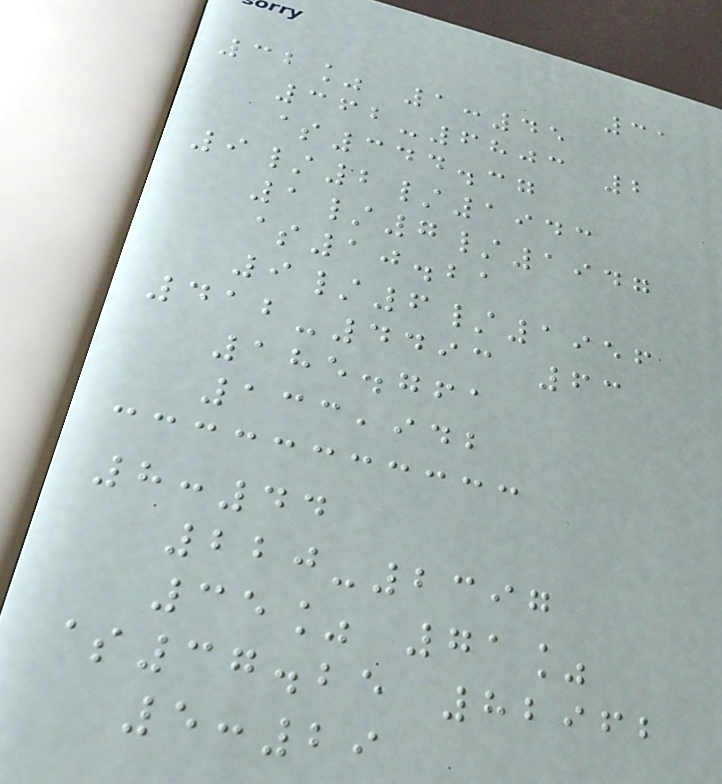31
32% 1:45
362-6803 2
$344.37
9/2/1943
1/7/1947
$10.21
9/6/1956
412-4493 63
185.761
133,942
8:44
220-2397
35% 71%
$37.25 82962
5:29
